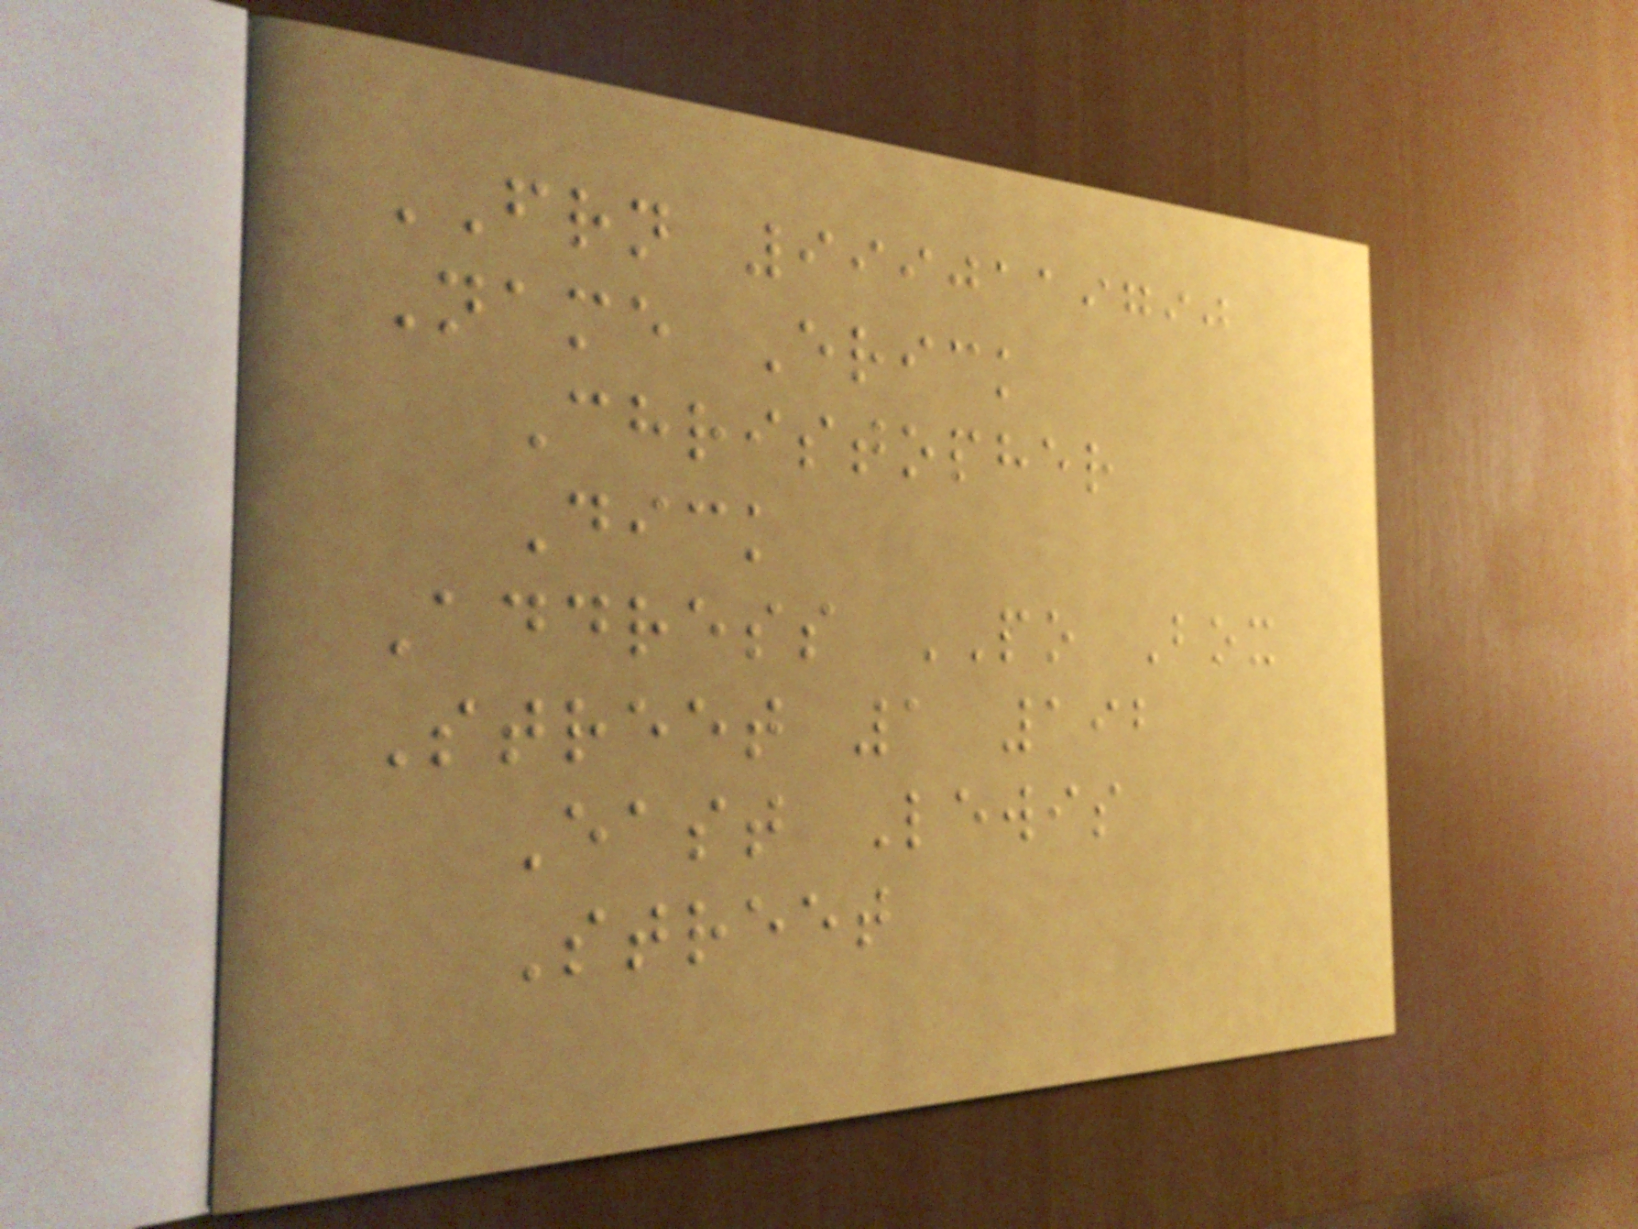FRN 9990119790
Name Erick
Christopher
Dick
Address PO Box
Street 1 192
East Lewis
Street
